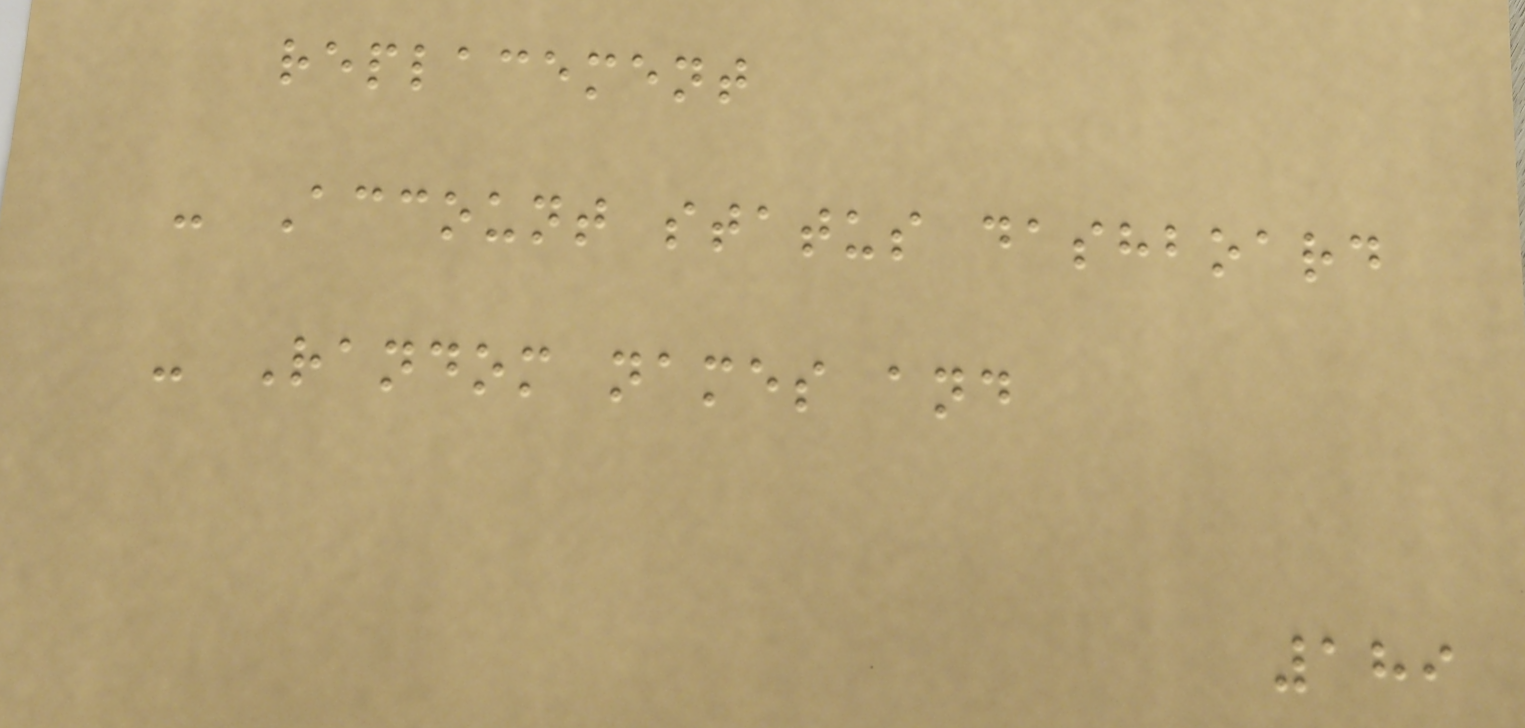replacement
- Account status dashboard
- Random names and
189
